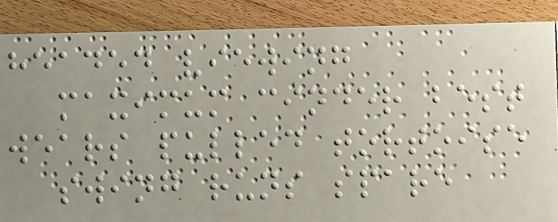headed viewing
maximum cinder best
wears pulled tortoise
swing runs spare
